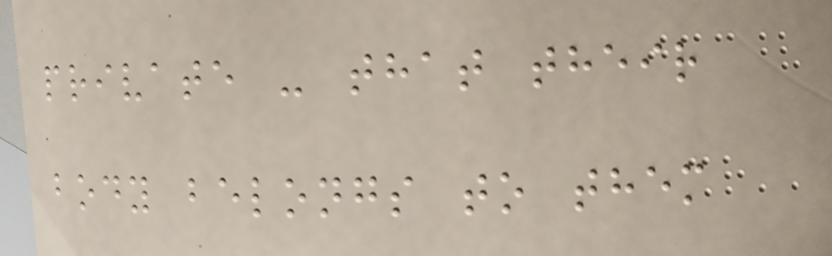private - that their
body belongs to them
